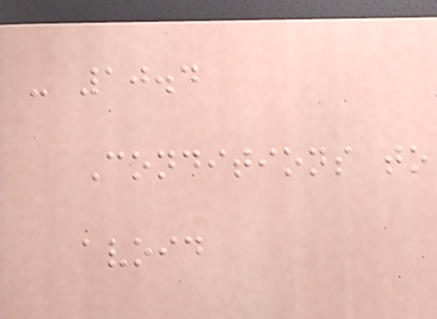- 10.4
Conditions to
avoid
